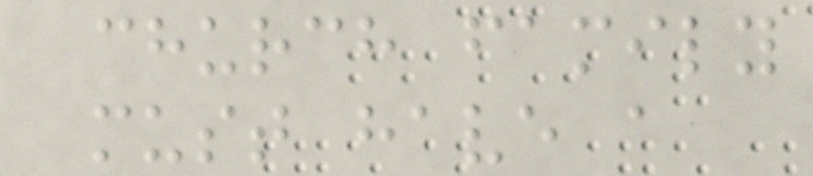church family
must have a
